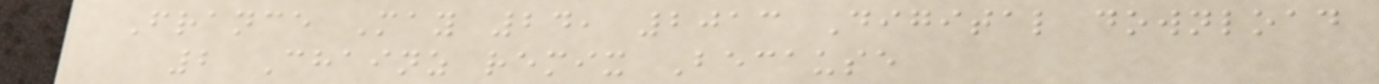France May 24, 2013 Digital download
2 Chainz remix Because
